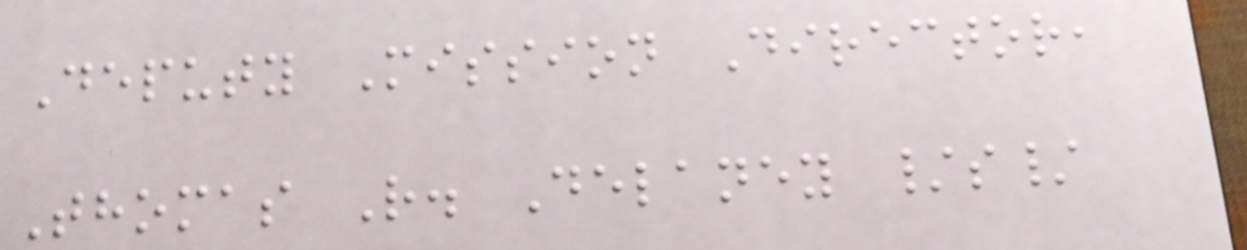Deputy Mission Director,
Thomas R. Delaney /s/
